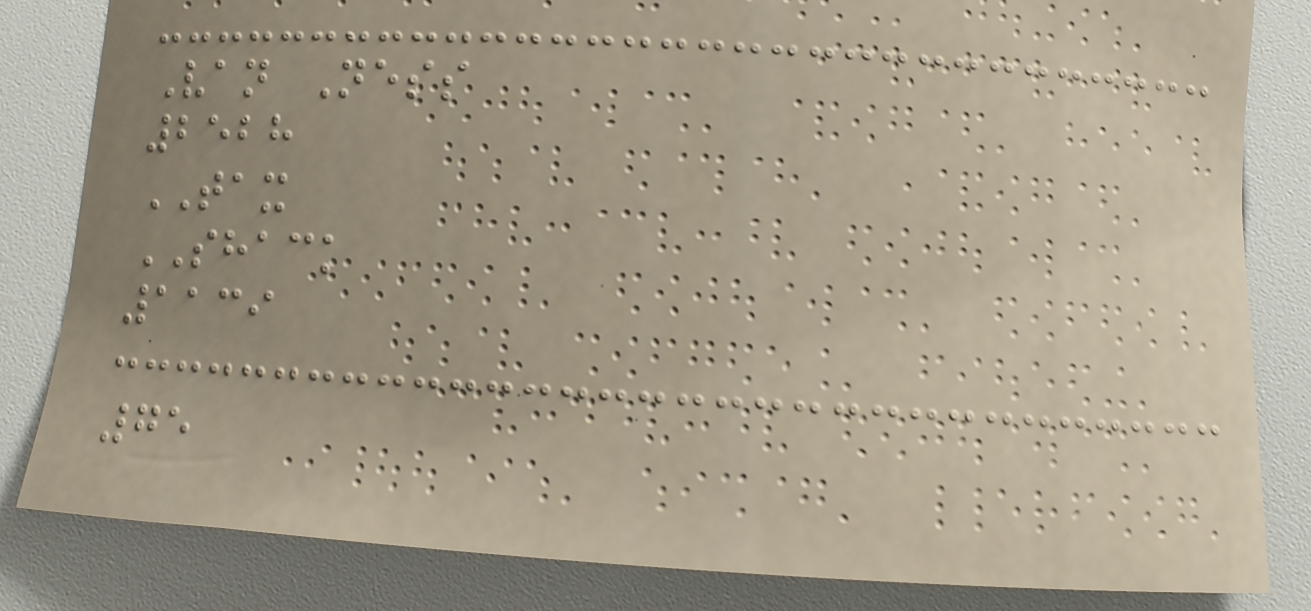Van Ness
2528
TAX
SHACK
1139
75
